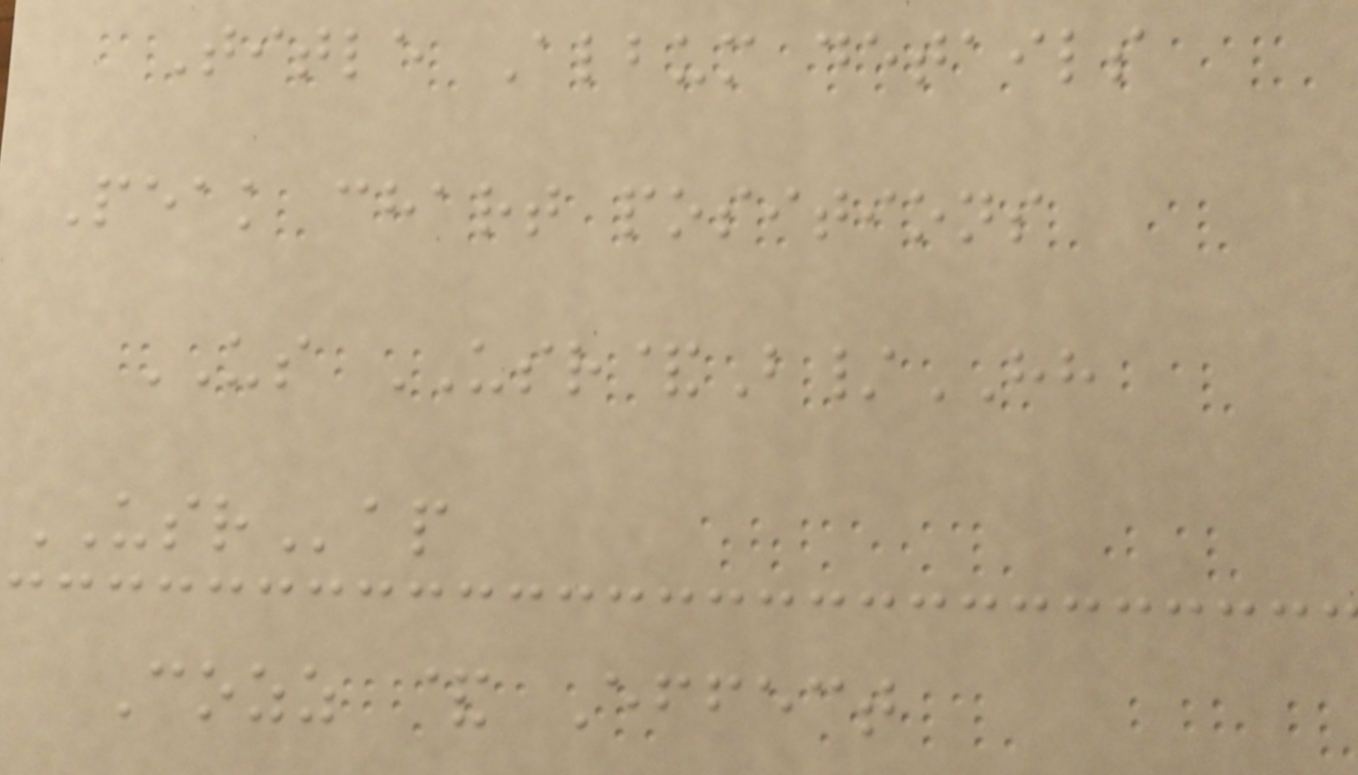Title Album details
Peak chart positions
US USR&B/HH
USRap
Cozz & Effect
